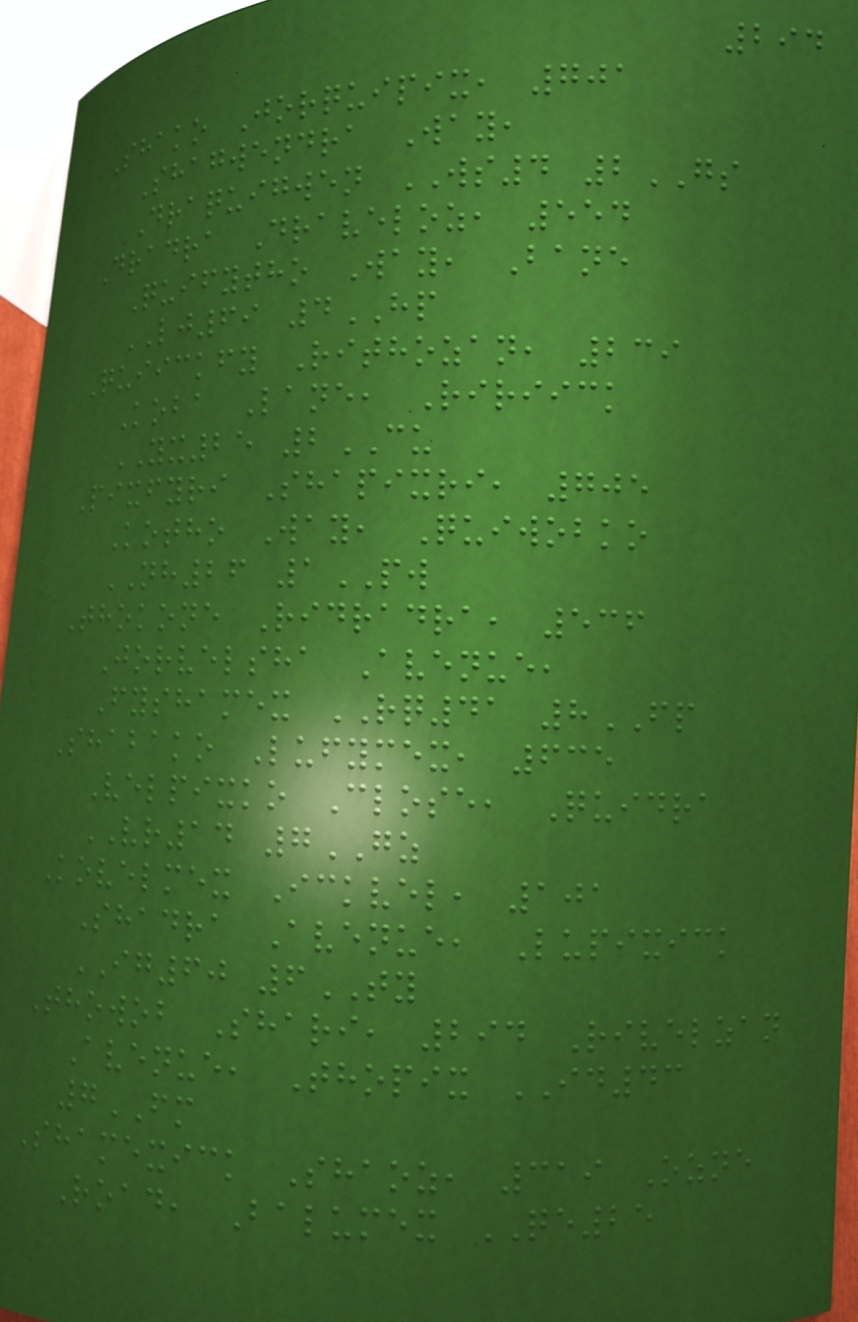294
Shako Jorquipix, 701
Shagwendra Way,
Draquigwen WS4 2GS
Dradra Draveloz, 554
Quifytho Way, Bane
LJ69 4HP
Quiickfy Rithozan, 239
Koba Lane, Ririick
YX25 2CU
Pixfyri Shapixri, 705
Kotho Way, Quiwobko
NH26 1PW
Thokone Ridradra, 536
Jorvelsha Avenue,
Fyshamex RQ41 8FP
Shabako Lufymex, 635
Velpixko Close, Quidra
VR14 7GZ
Kovelmex Ickvel, 101
Shadra Avenue, Lupixick
IG60 6TY
Thowob Shari, 294 Rivelzan
Avenue, Thopix ID43
7FM
Shamexick Shaoz, 319 Ozne
Road, Balumex QE25
